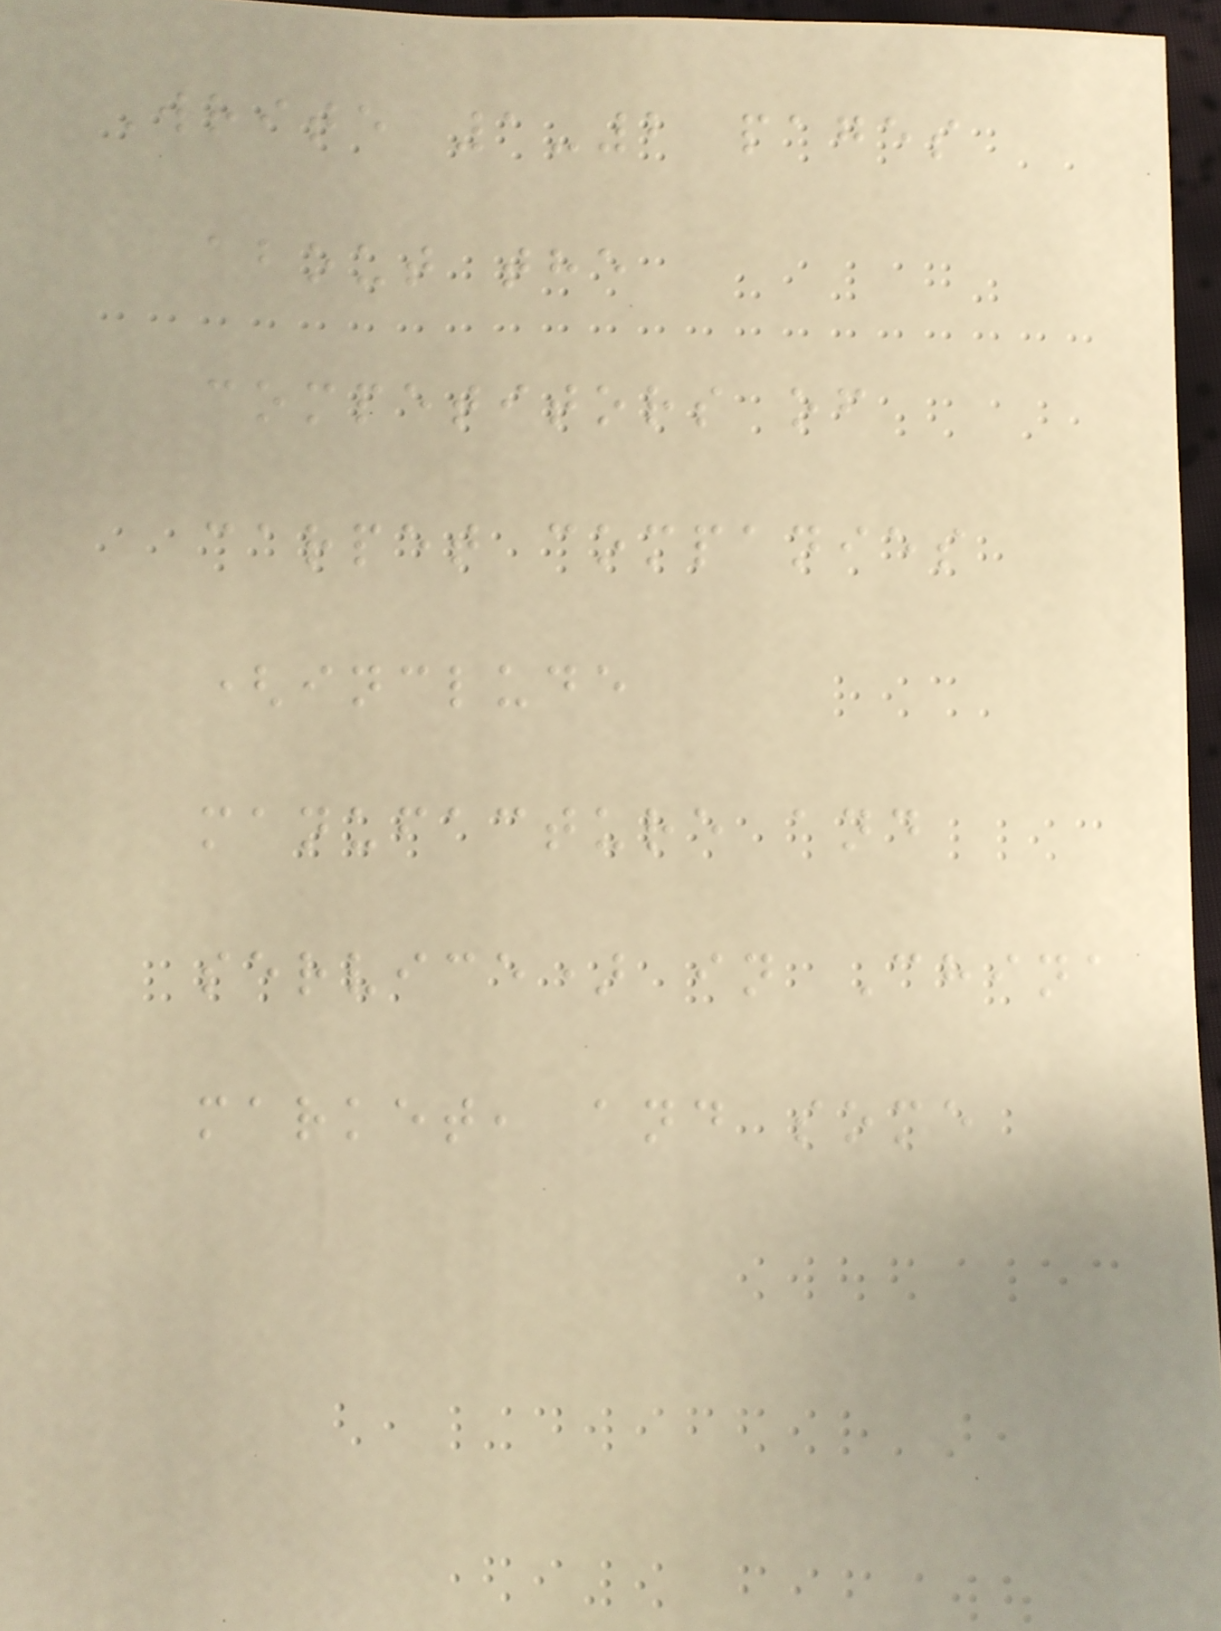Write 1-2 pages
about the
competitors of
carpet companies
(include
manufacture and
service) in China
market, and some
